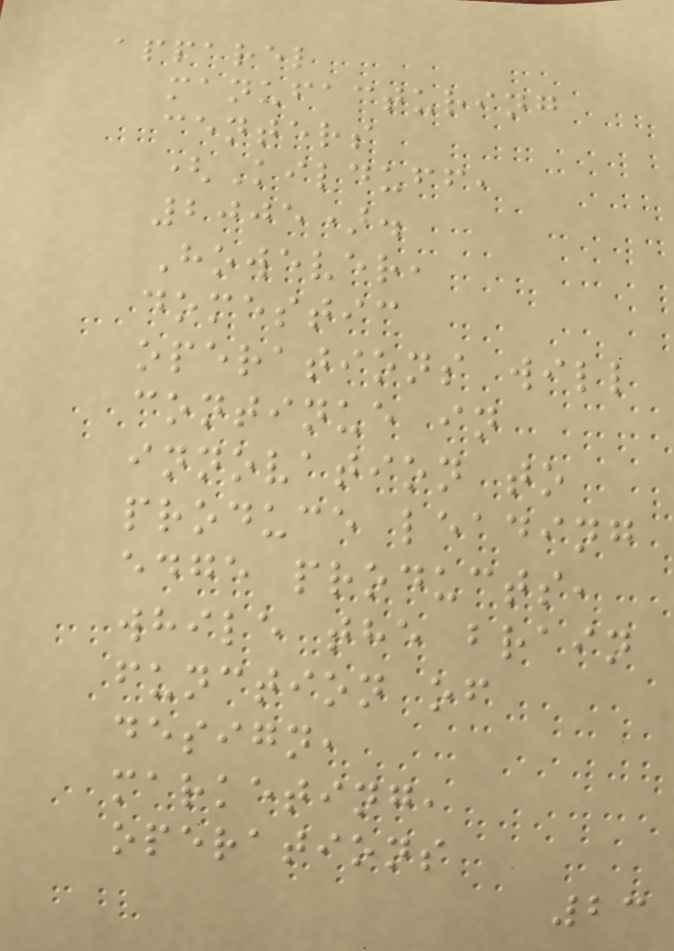apparel
manufacturing
centers
(Kilduff,
2005).
However,
domestic
operations will
continue in
innovation to
produce leading
edge products,
while the brain
function of
design,
marketing,
operations
23
